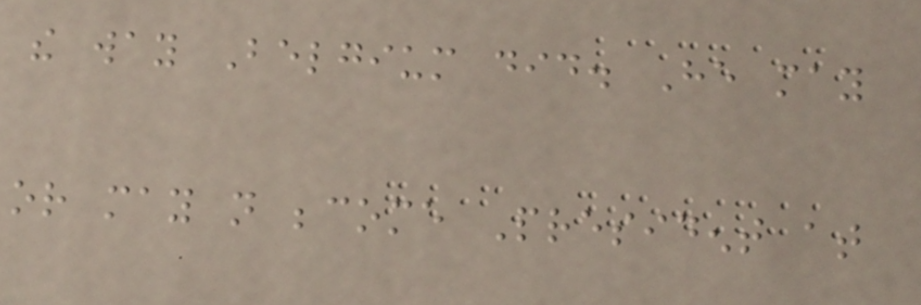the way Belgium did. He may
or may not become President at
